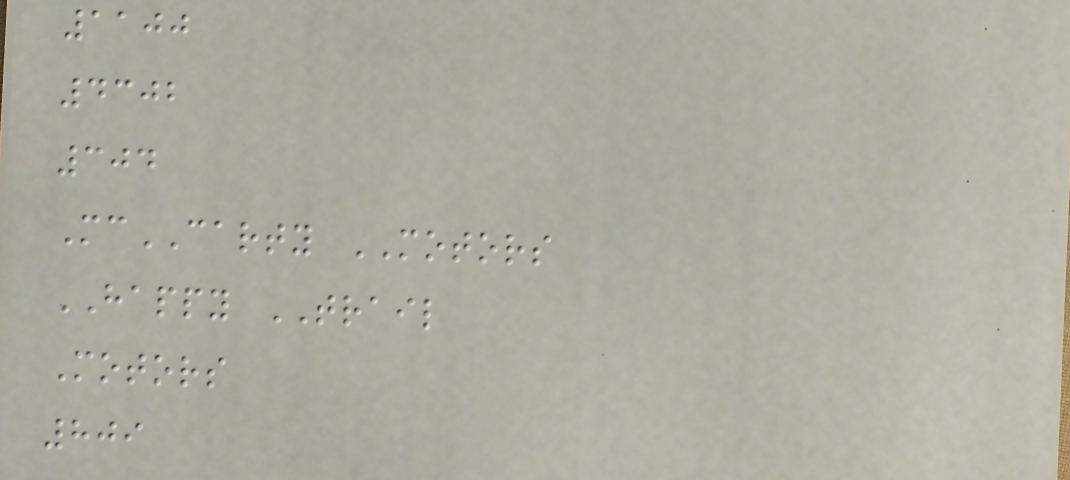1100
4302
304
McCARTY MOTORS
HAPPY TRAIL
Motors
809
